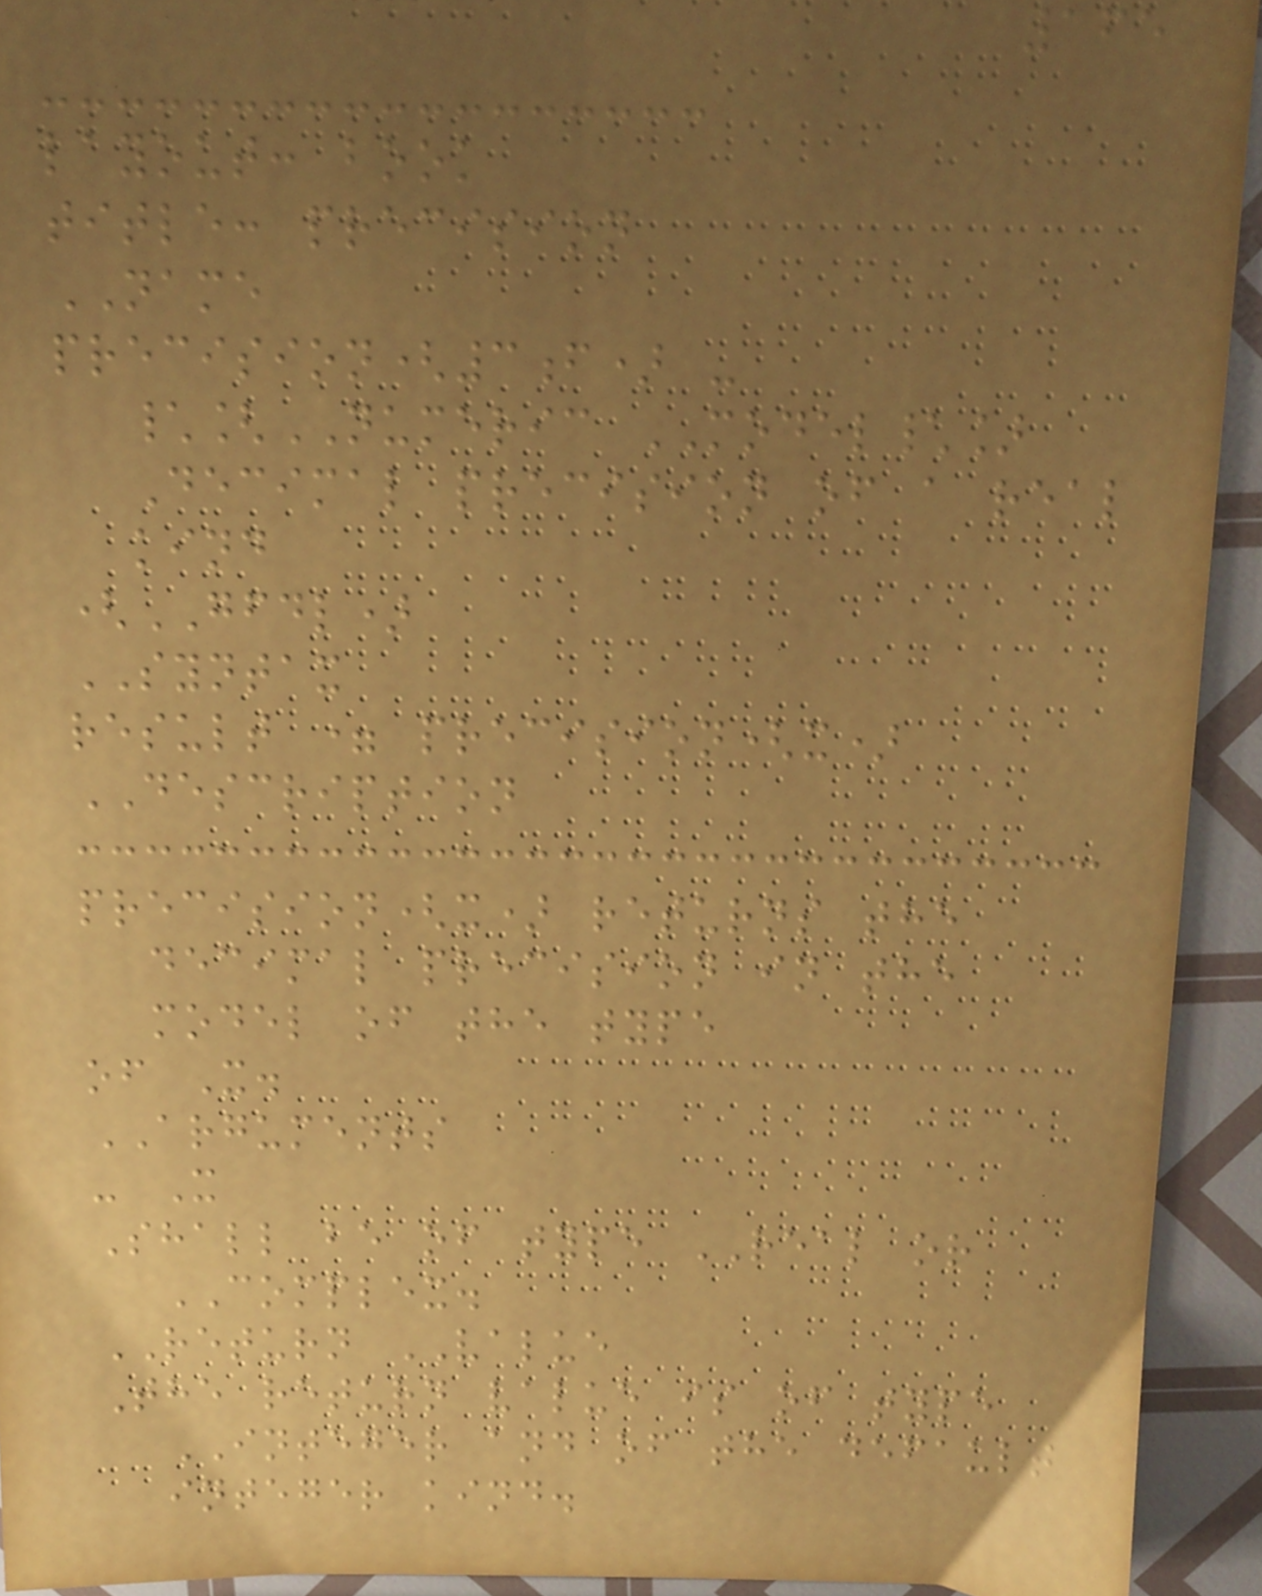165
layout: book
title: precision
NAME
precision(3f) -
\[NUMERIC MODEL\]
Decimal precision of a real
kind
(GFDL)
SYNTAX
result = precision(x)
DESCRIPTION
precision(x) returns the
decimal precision in the
model of the type
of X.
ARGUMENTS
- X
Shall be of type REAL or
COMPLEX.
RETURN VALUE
The return value is of type
INTEGER and of the default
integer kind.
